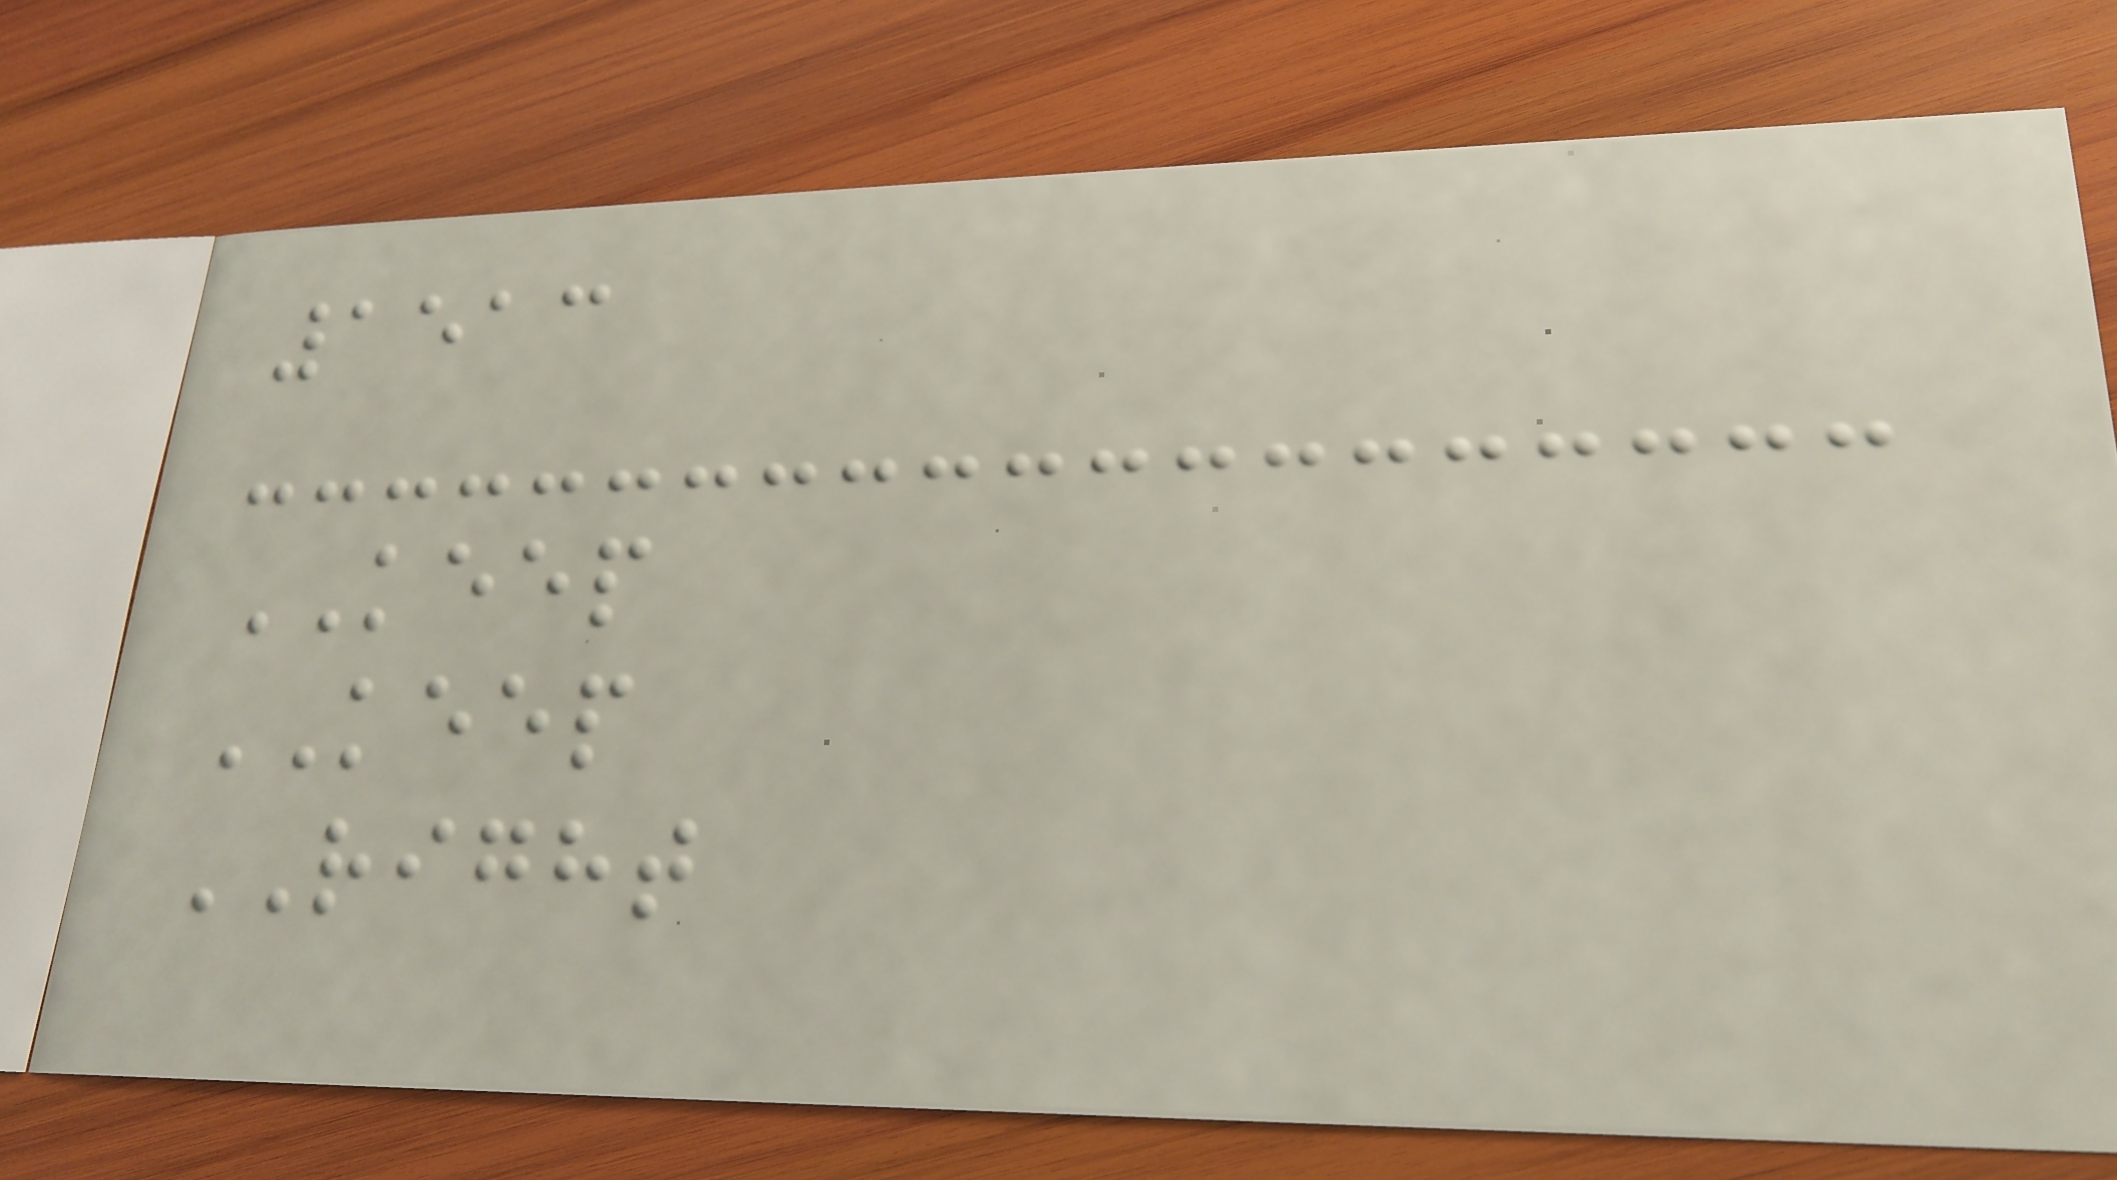1513
KEEP
KEEP
RIGHT
